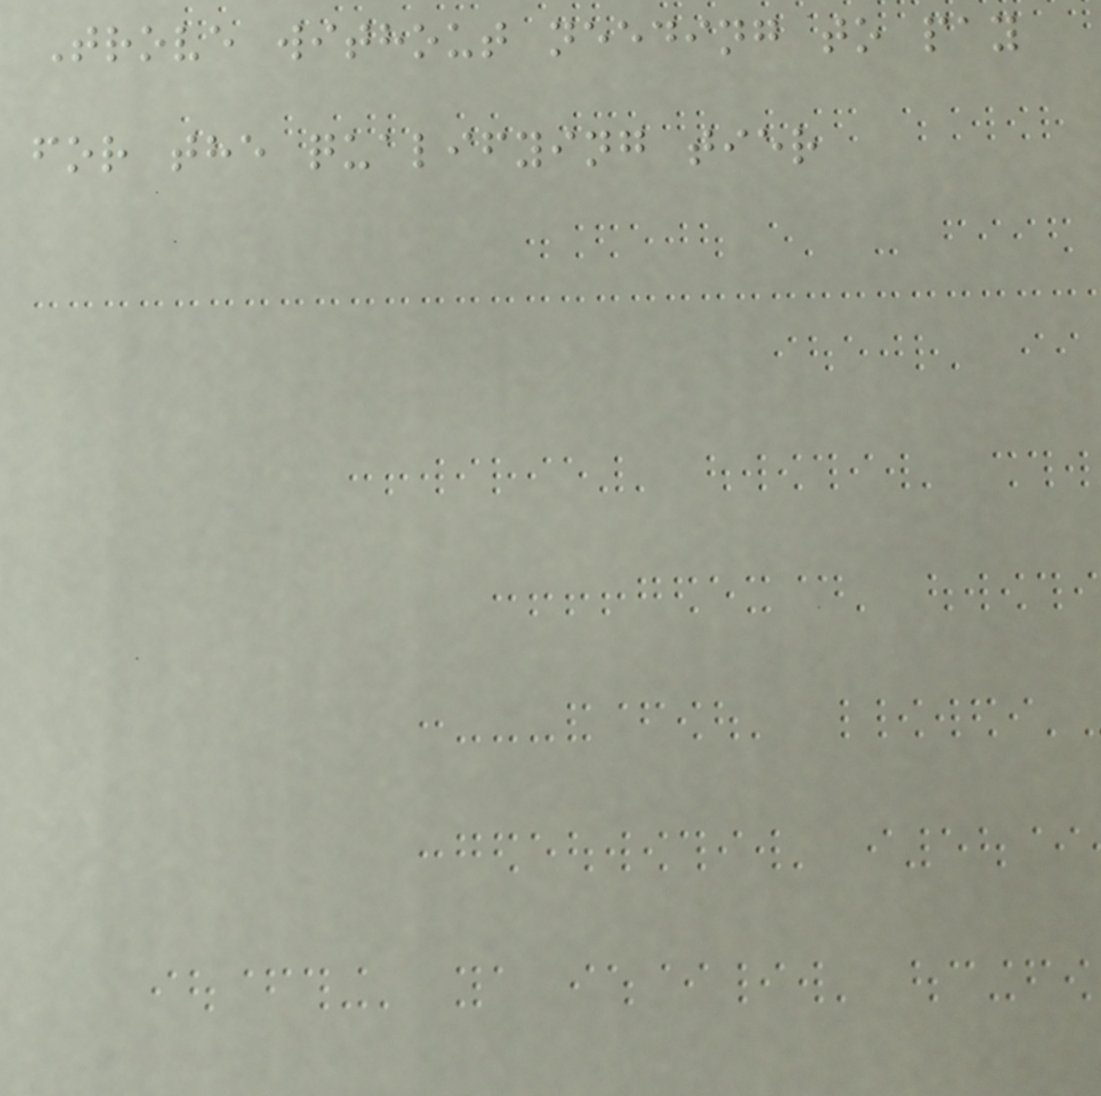Trove without needing to pay
for the qualifying tier
